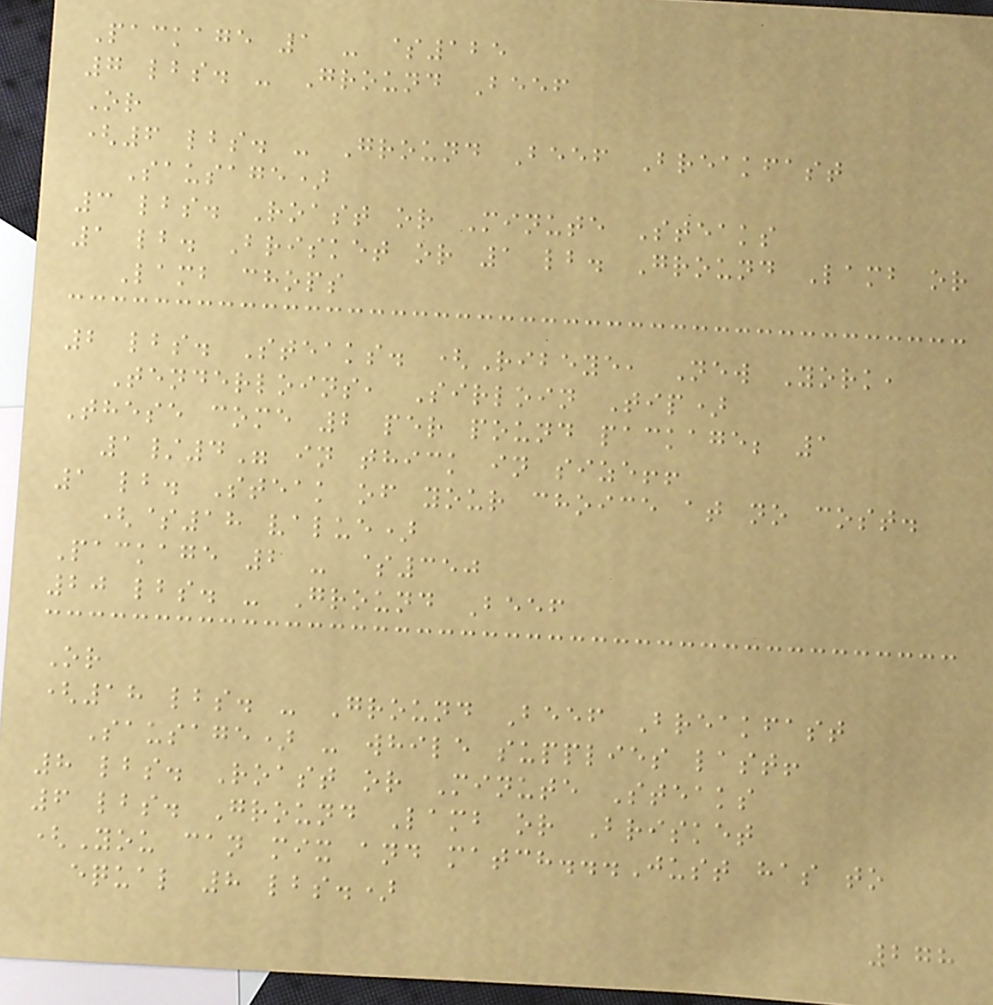Package 1 - $125
7 lbs. - Ground Beef
Or
(6 lbs. - Ground Beef Breakfast
Sausage)
3 lbs. Roast or Minute Steaks
1 lb. Brisket or 1 lb. Ground Lamb or
Lamb chops
2 lbs. Steaks. (Ribeye, New York,
Tenderloins, Sirloin Tip)
These come 2 per pound package; 1
1/4" in thick in size!!
1 lb. Steak of your choice at no cost.
($18 value)
Package 2 - $350
20 lbs. - Ground Beef
Or
(18 lbs. - Ground Beef Breakfast
Sausage) - while supplies last!
8 lbs. Roast or Minute Steaks
6 lbs. Ground Lamb or Brisket
(You can mix and match...Just has to
equal 8 lbs.)
278
